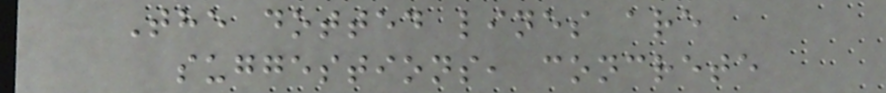The dotted lines are
suggestions, concrete
